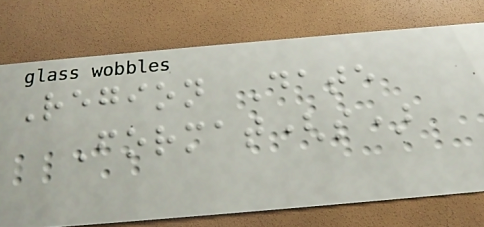Region Date
Format(s)
